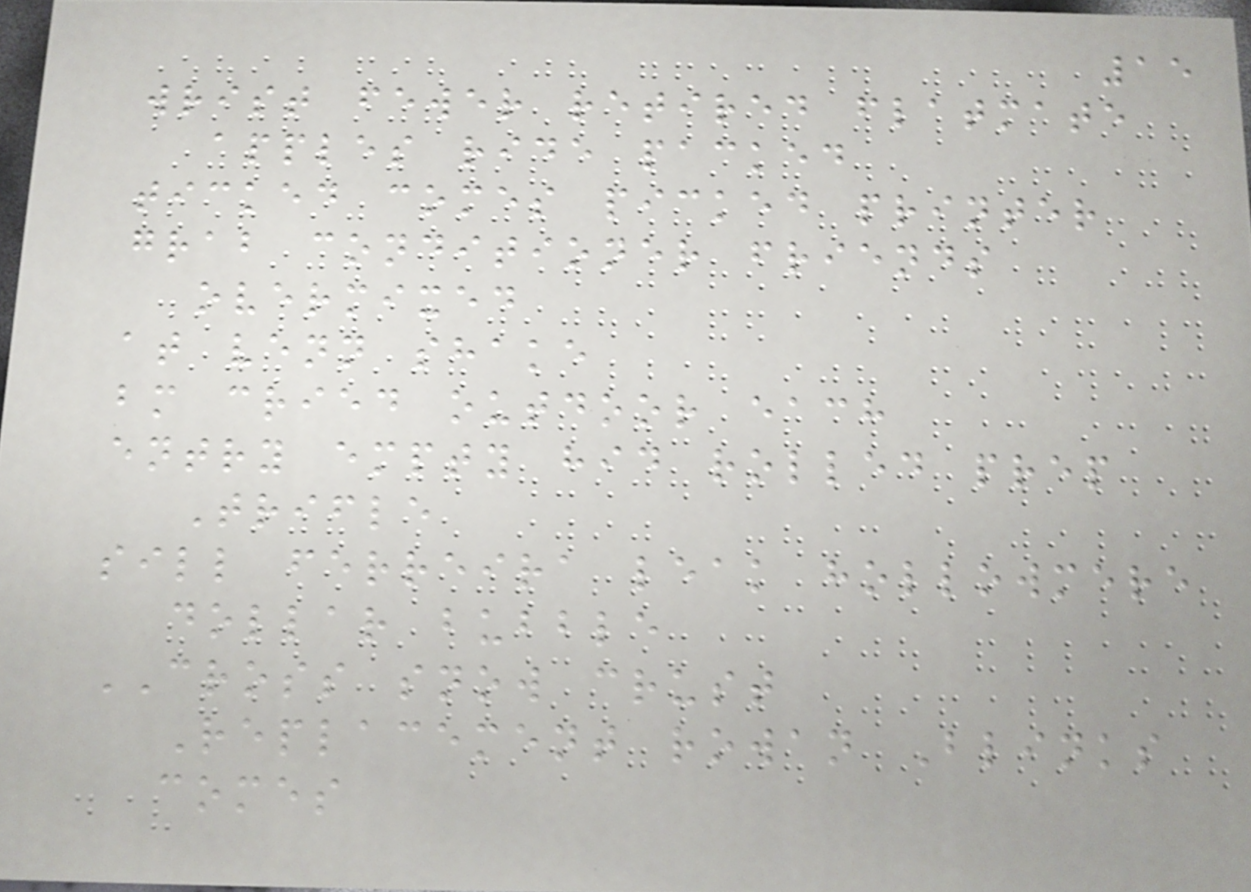15
wrist fewer retired flatmate
apples ride packed
ticked comes picked printer
grab conditioner friends
overmixed
at venn shake
bm cried outdoor each
entry empty hid rolled prep
Trifle
sill ferreira leak hollowmere
dollar bubble
CROSS snow crust
Replacement rowan Blinks
comes
